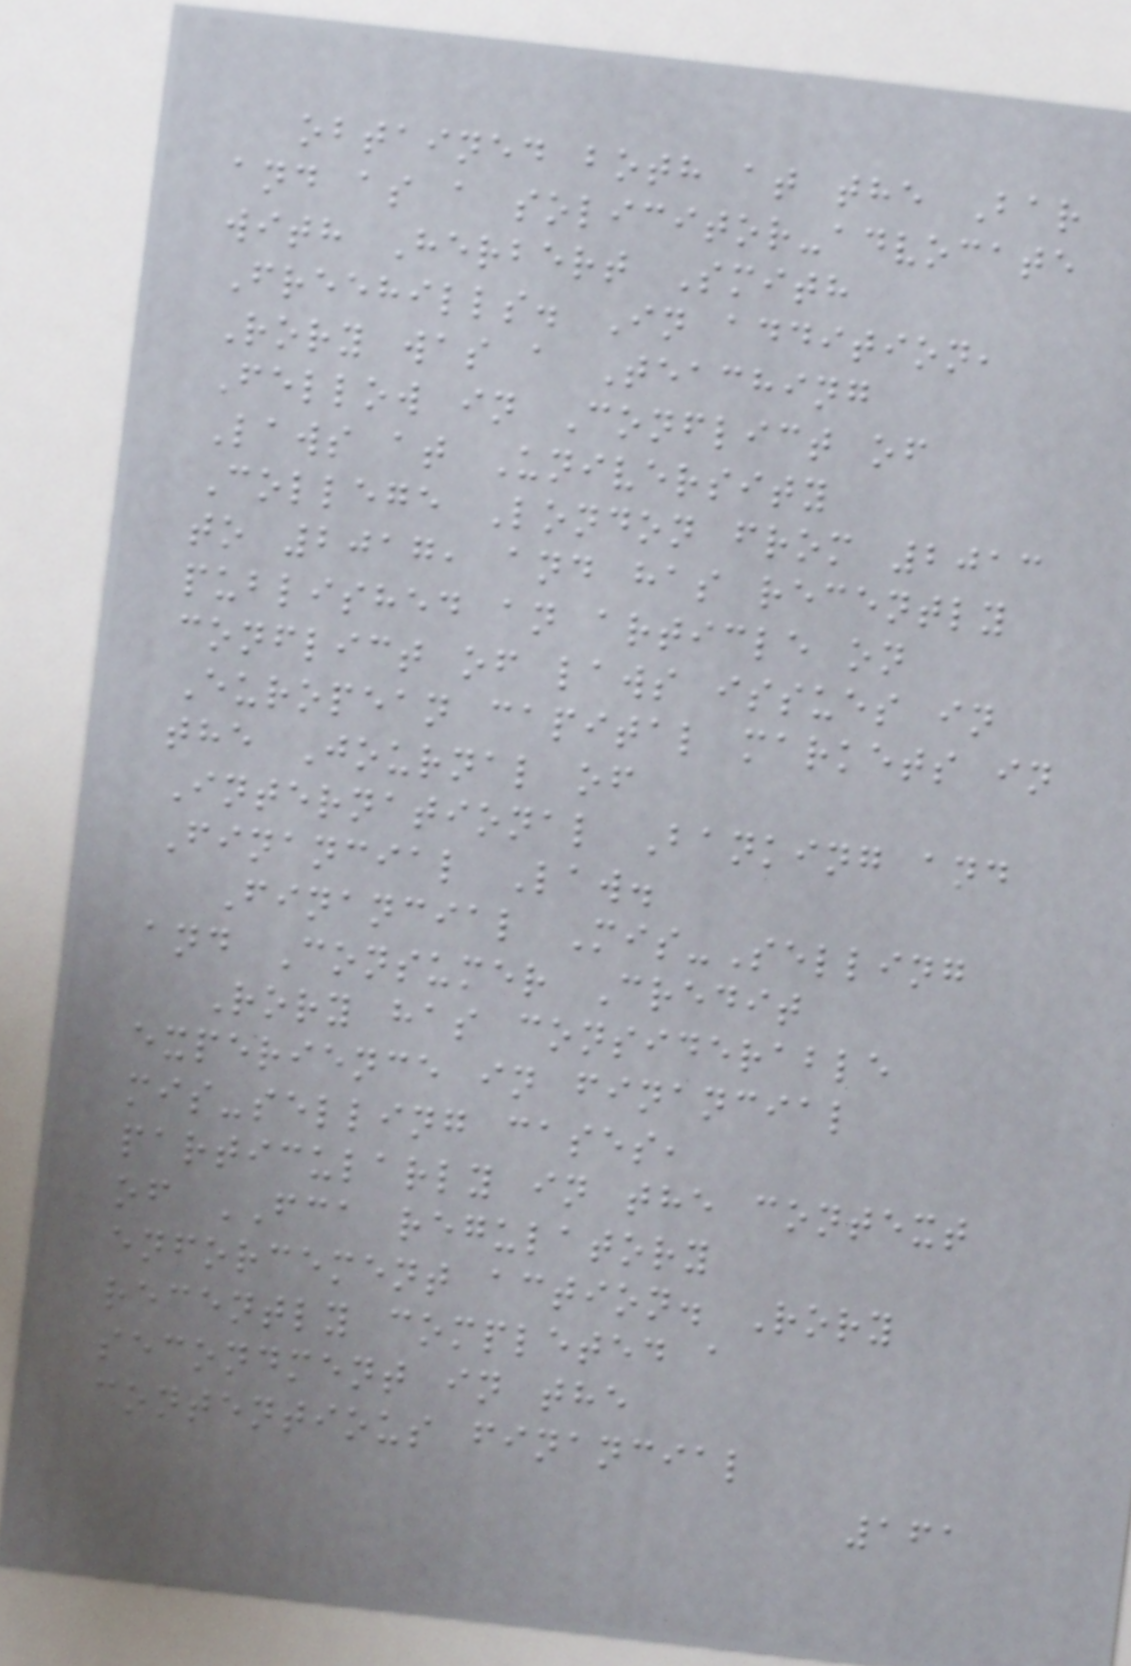obtained both at the Bar
and as a solicitor-advocate
with Herbert Smith
Freehills. In addition,
Rory was a Teaching
Fellow in Conflict of
Laws at University
College London from 2013
to 2017, and has recently
published an article on
conflict of laws issues in
European capital markets in
the Journal of
International Banking and
Financial Law.
Financial Mis-Selling
and Consumer Credit
Rory has considerable
experience in financial
mis-selling cases,
particularly in the context
of FCA regulatory
enforcement action. Rory
recently completed a
secondment in the
contentious financial
161
